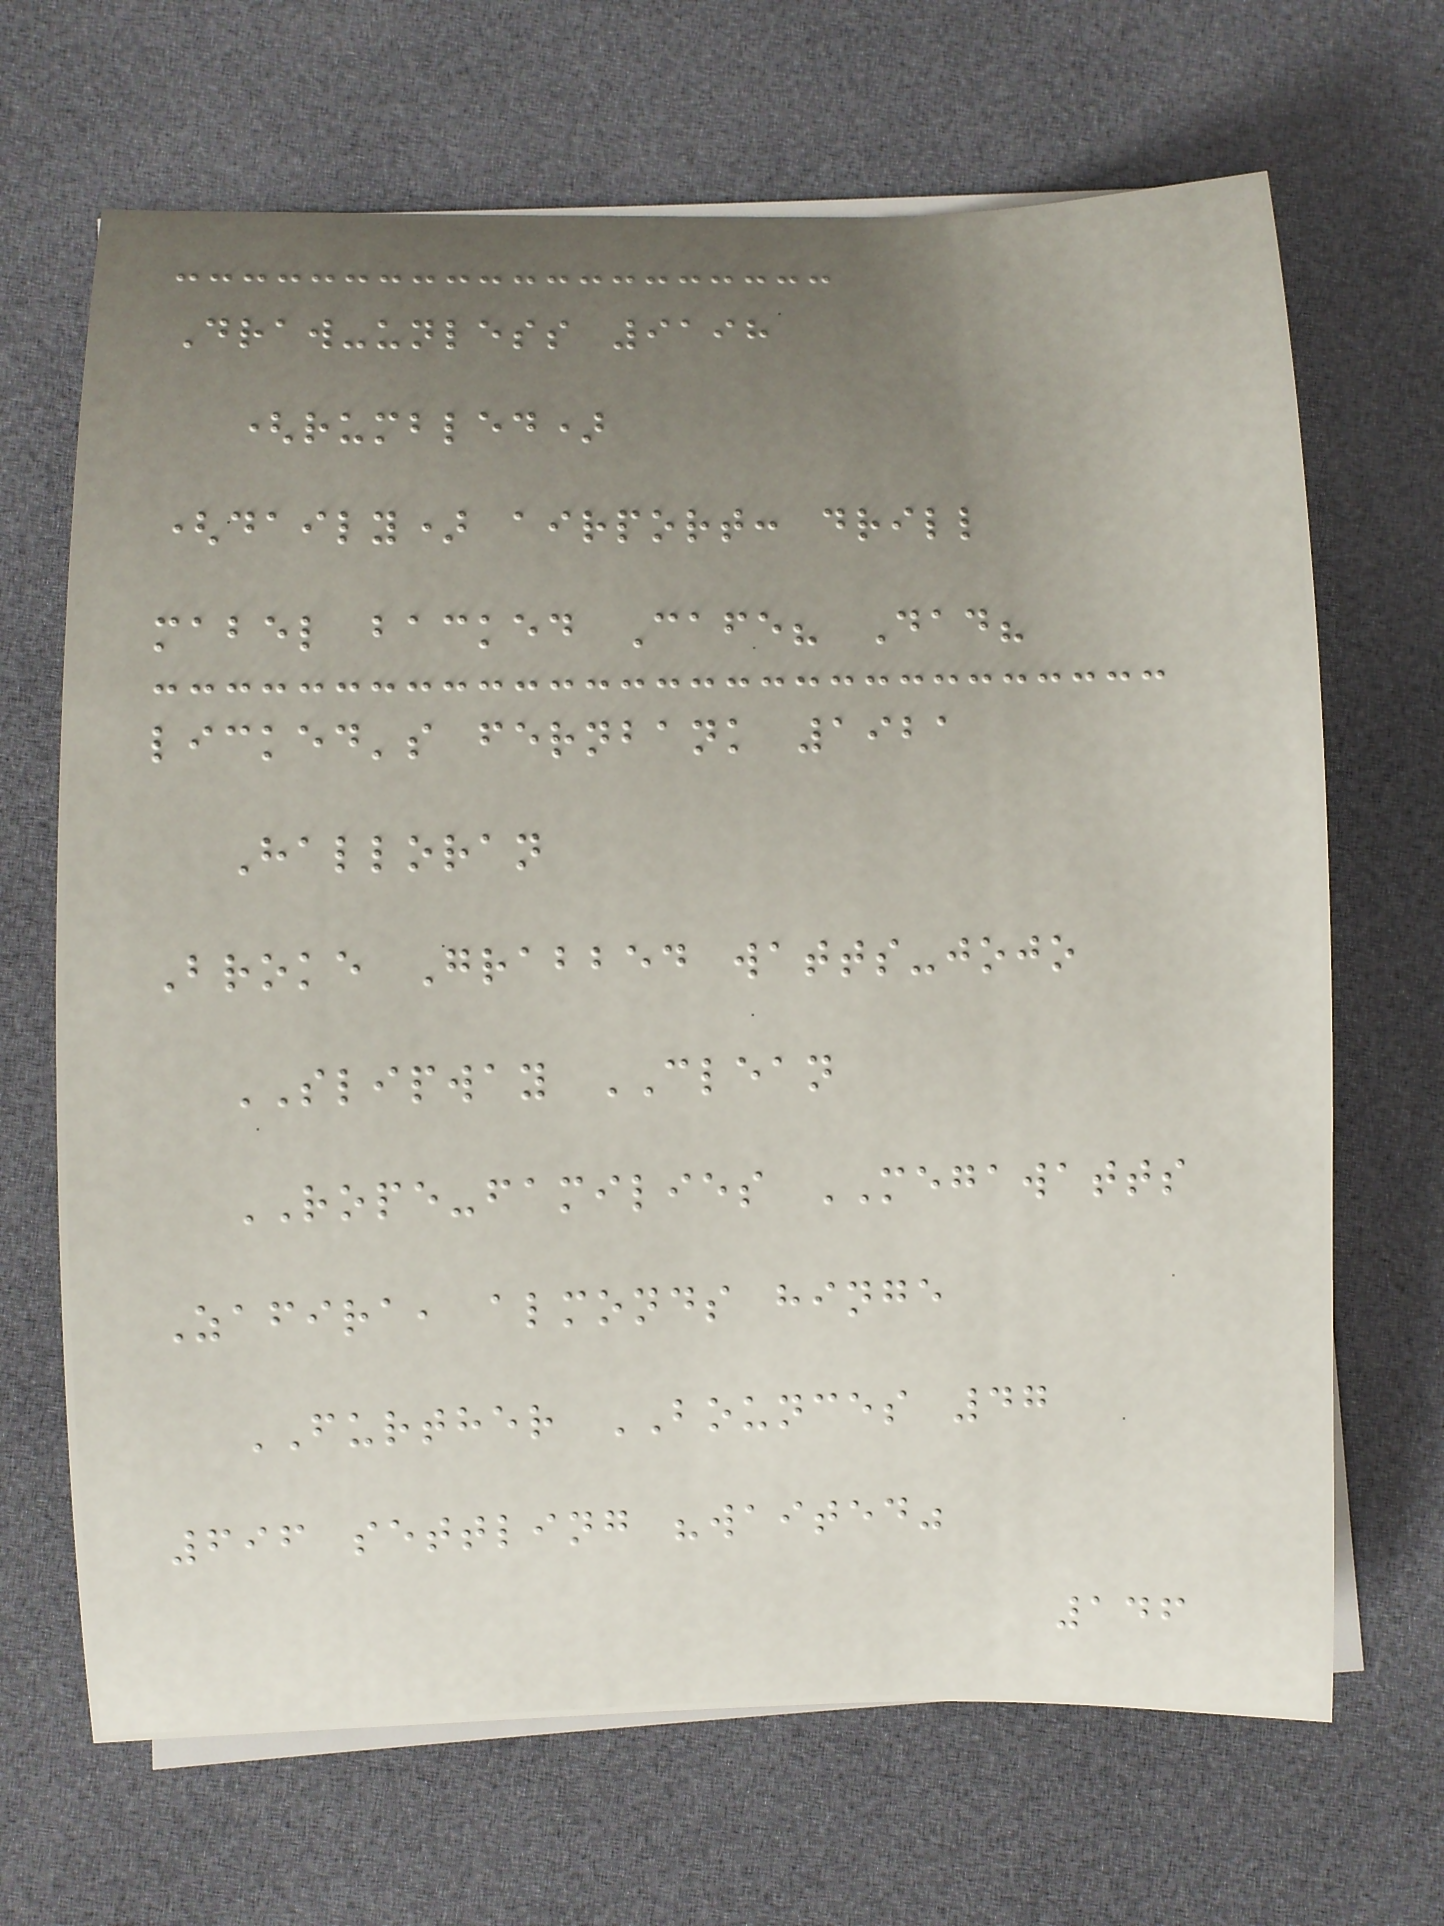Draw-unless 9198
(rumbled)
(daily) airport: drill
mabel backed Cafe? Dad?
licked's fernbank 1921
Halloran
Broke Grabbed watts-jojo
SLIPWAY CLEAN
ROPE-families MEGAWATTS
Zafira, almonds hinge
FURTHER BOUNCES 47
696 settling "waited"
146
